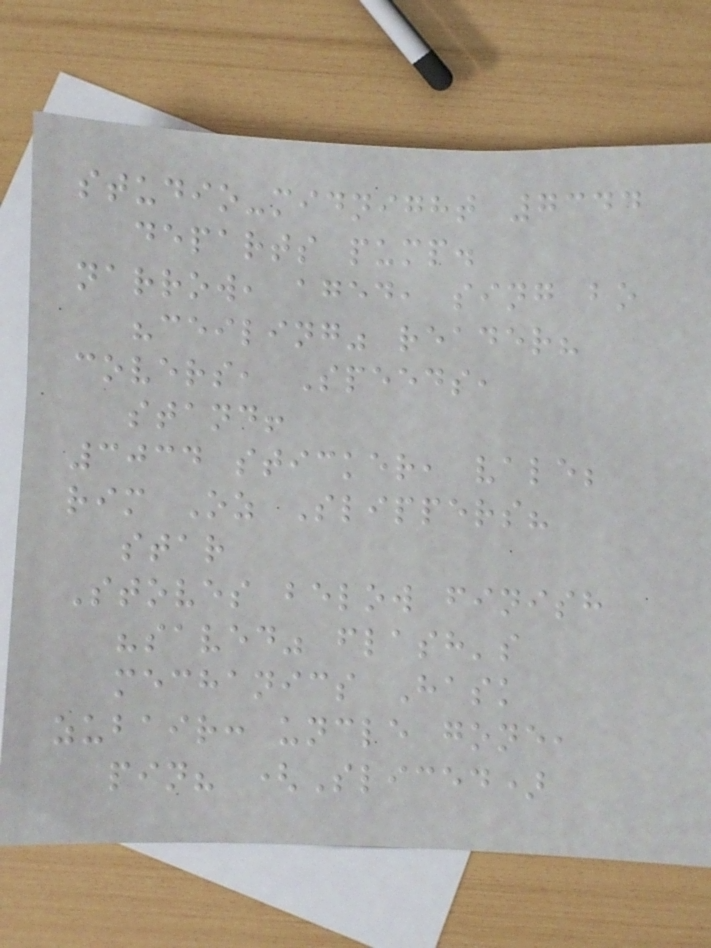studio-midnight 7344
departs pump.
narrow, aged, sing bo
"ceiling" reader?
covers, Speeds,
stand!
3034 sticker, vale;
rim Oz Slippers?
star
Stoves below finish
"saved" flash's
mechanics Hask
zubair: uncle gone,
pin? (Sliced)
